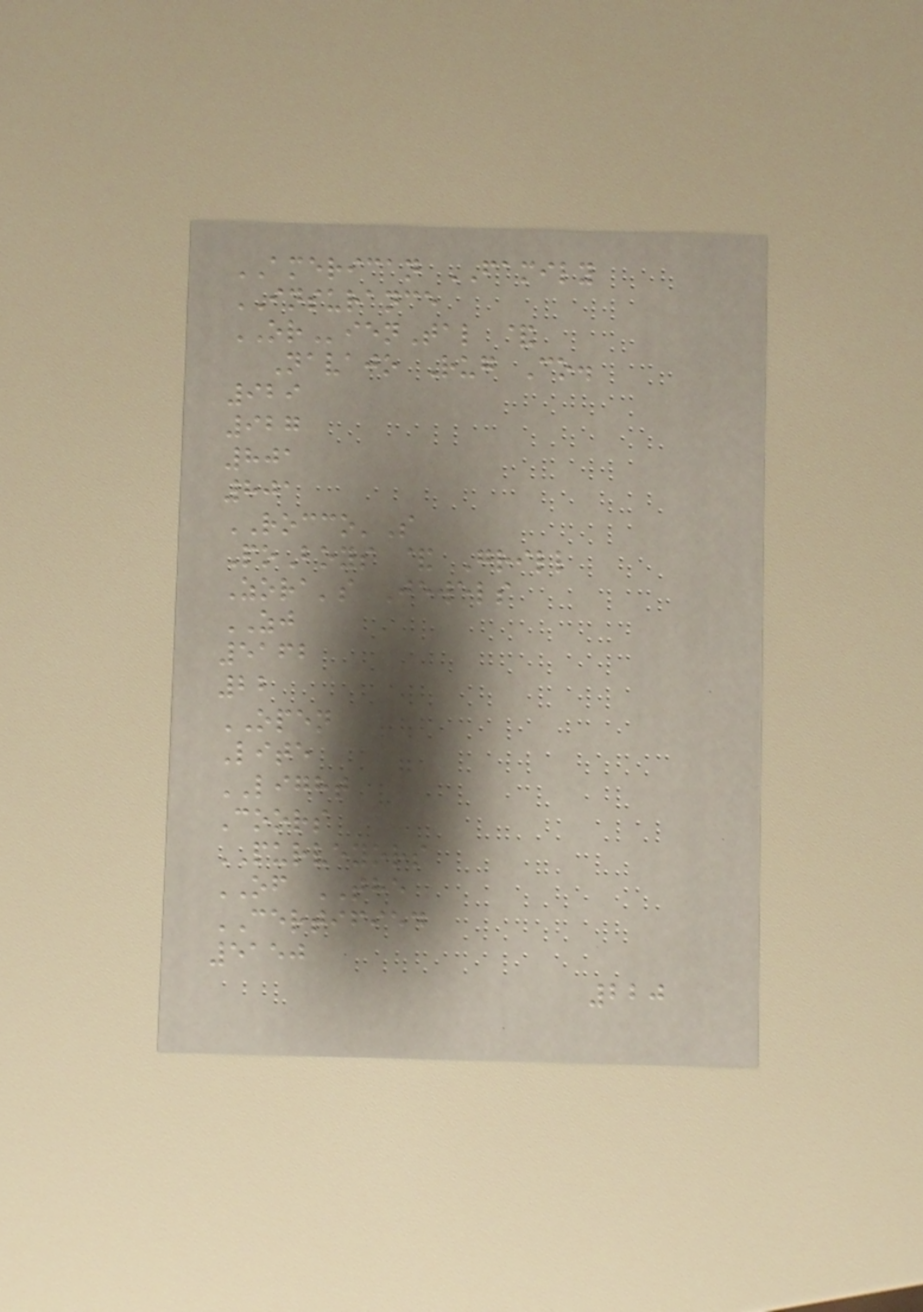AMERICAN FAMILY
INSURANCE
ORienTal &
Navajo Rug Co.
929
927
801
801
ROCCO'S
PoBoys & Grill
Zora's Jewels
ZJ
5162
22
OPEN
Lite
LIGHT
Coors
PURVEYORS
OF THE
CERTIFIED
5150
220
